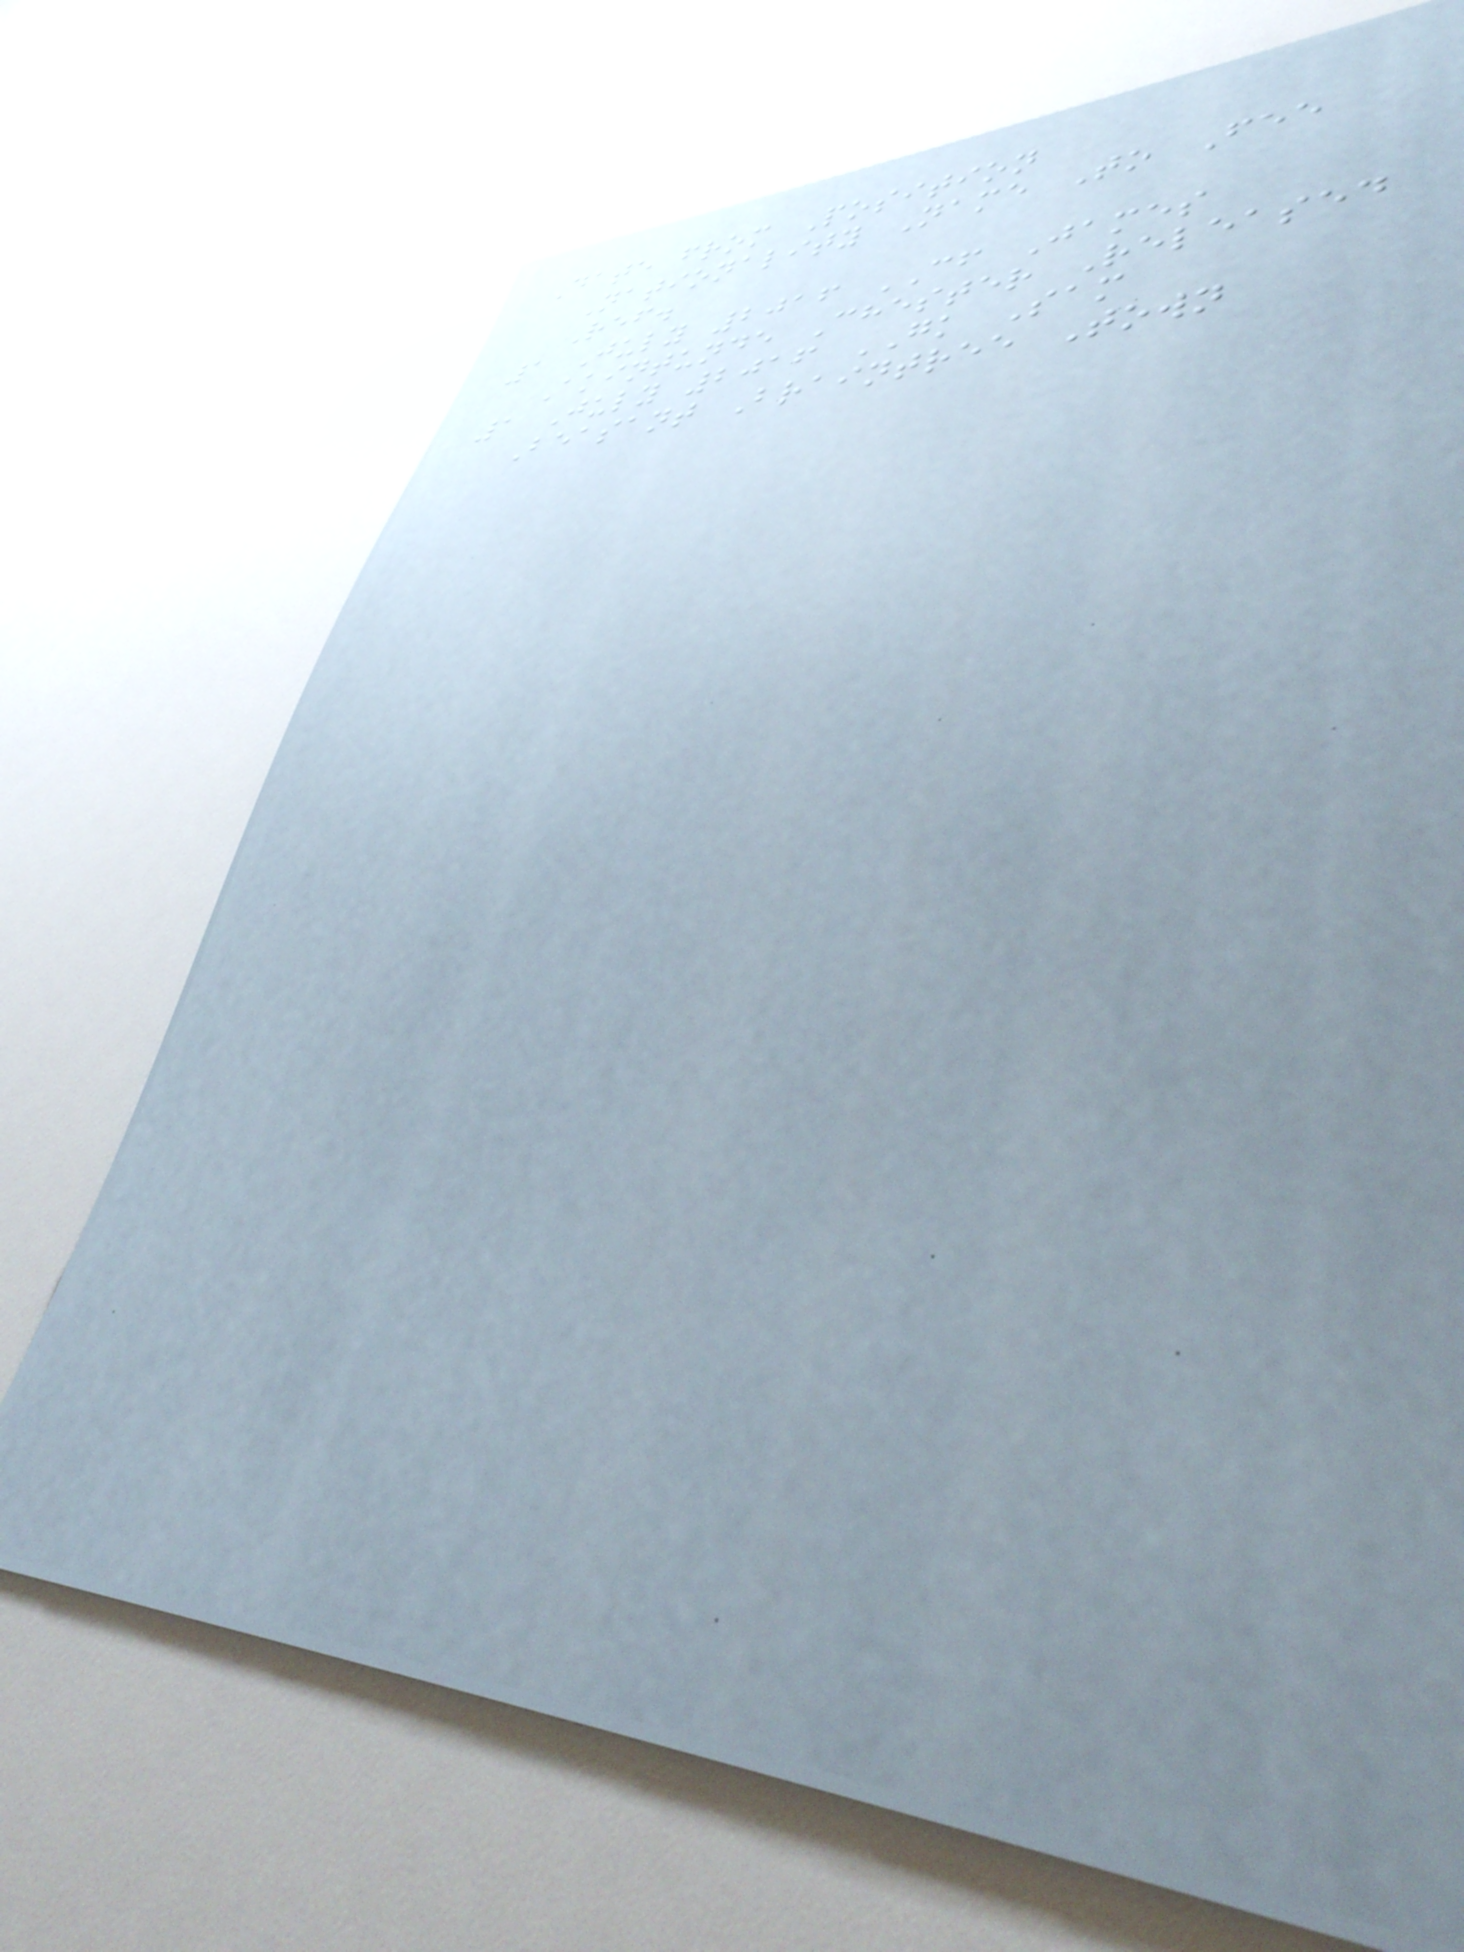Date from Position
Nationality Name To Fee
Ref.
1 July 2016 CF James
Akintunde Chester Released
1 July 2016 GK Sam
Beasant Braintree Town
